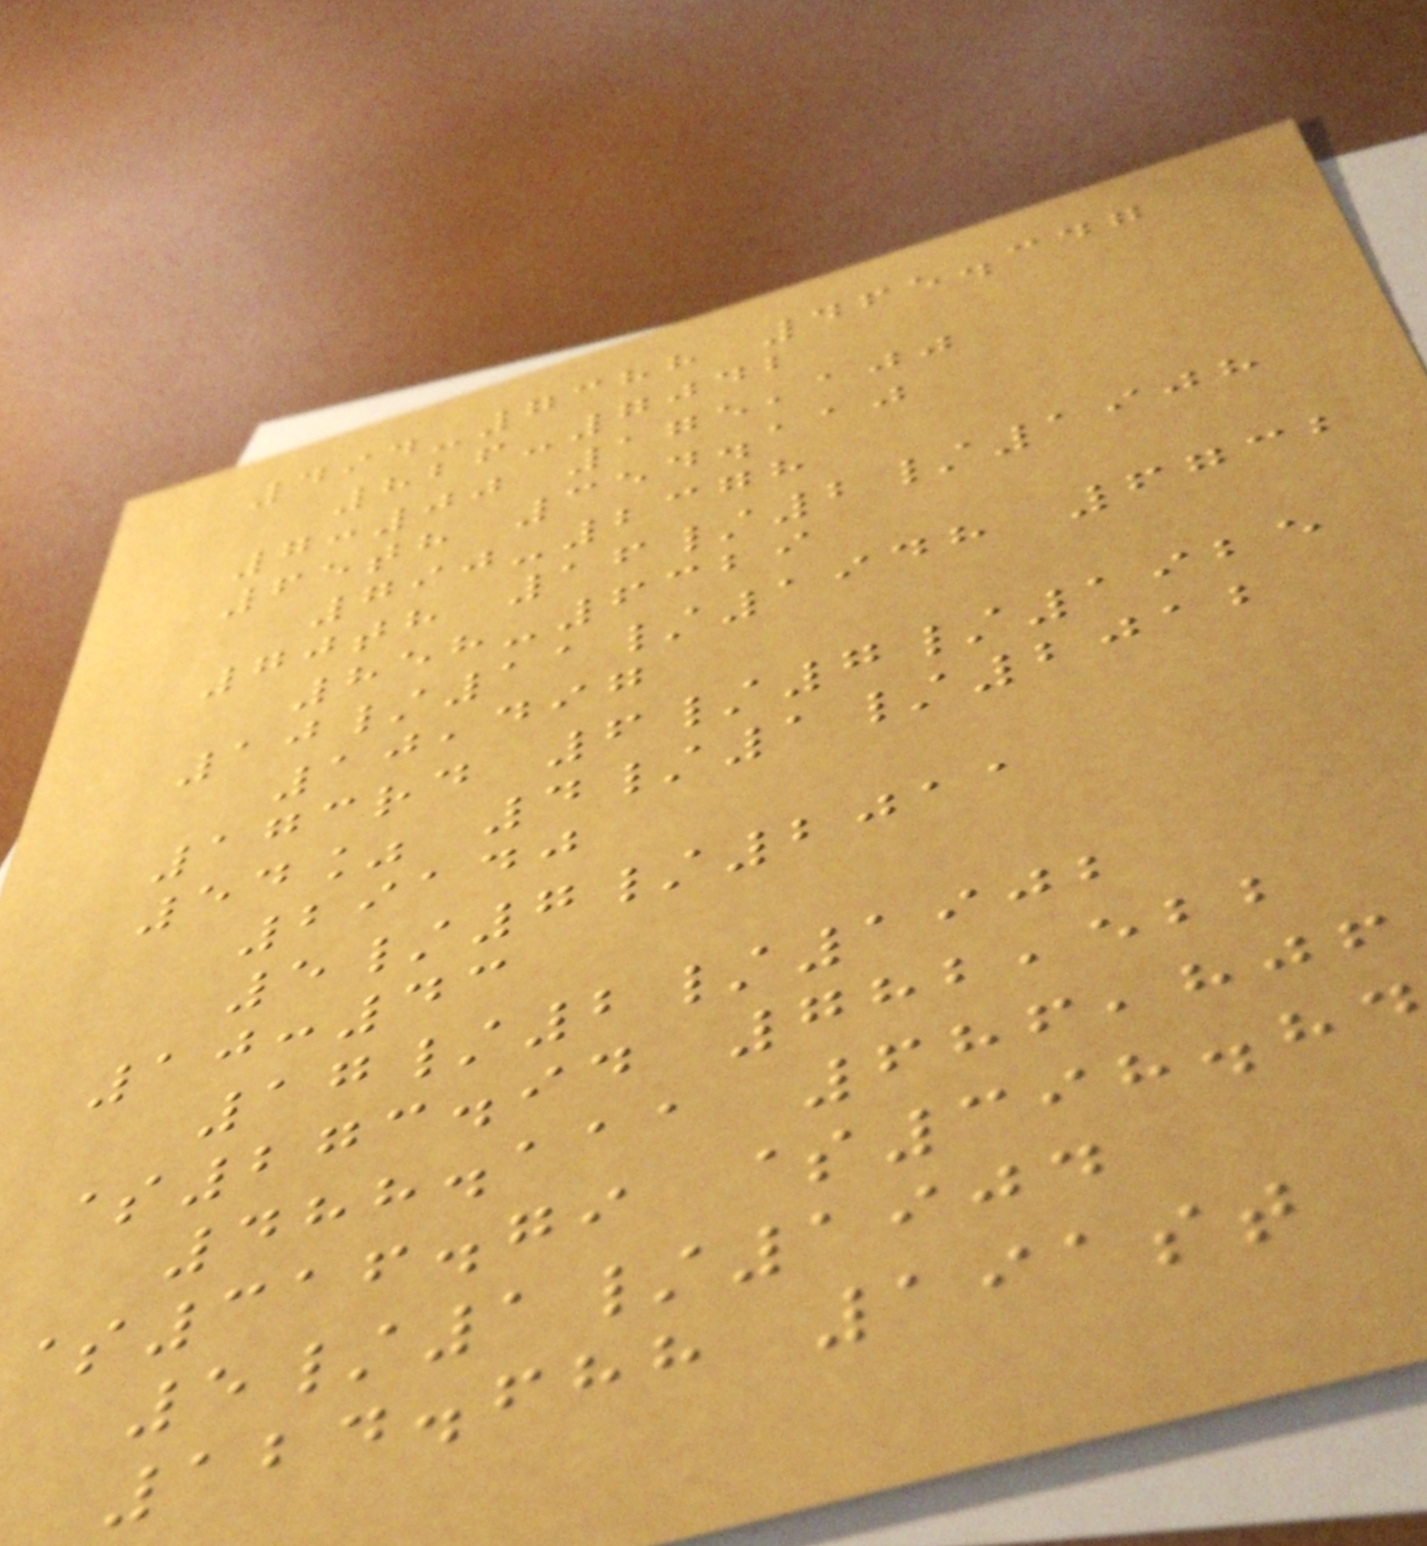494-7388 465.347
826-7042
7:00 175,100
65th 354.110
790-2378
70th 16/2/1908
858-6329
10/11/1948 6732
10,497
173rd 6/7/1925
54% 4/1/2012
29140
5/7/2011
10:43
17/2/1902
$273.94 782,522
488.111 686,806
$316.79 $398.84
5/1/1904
124.688 191st
